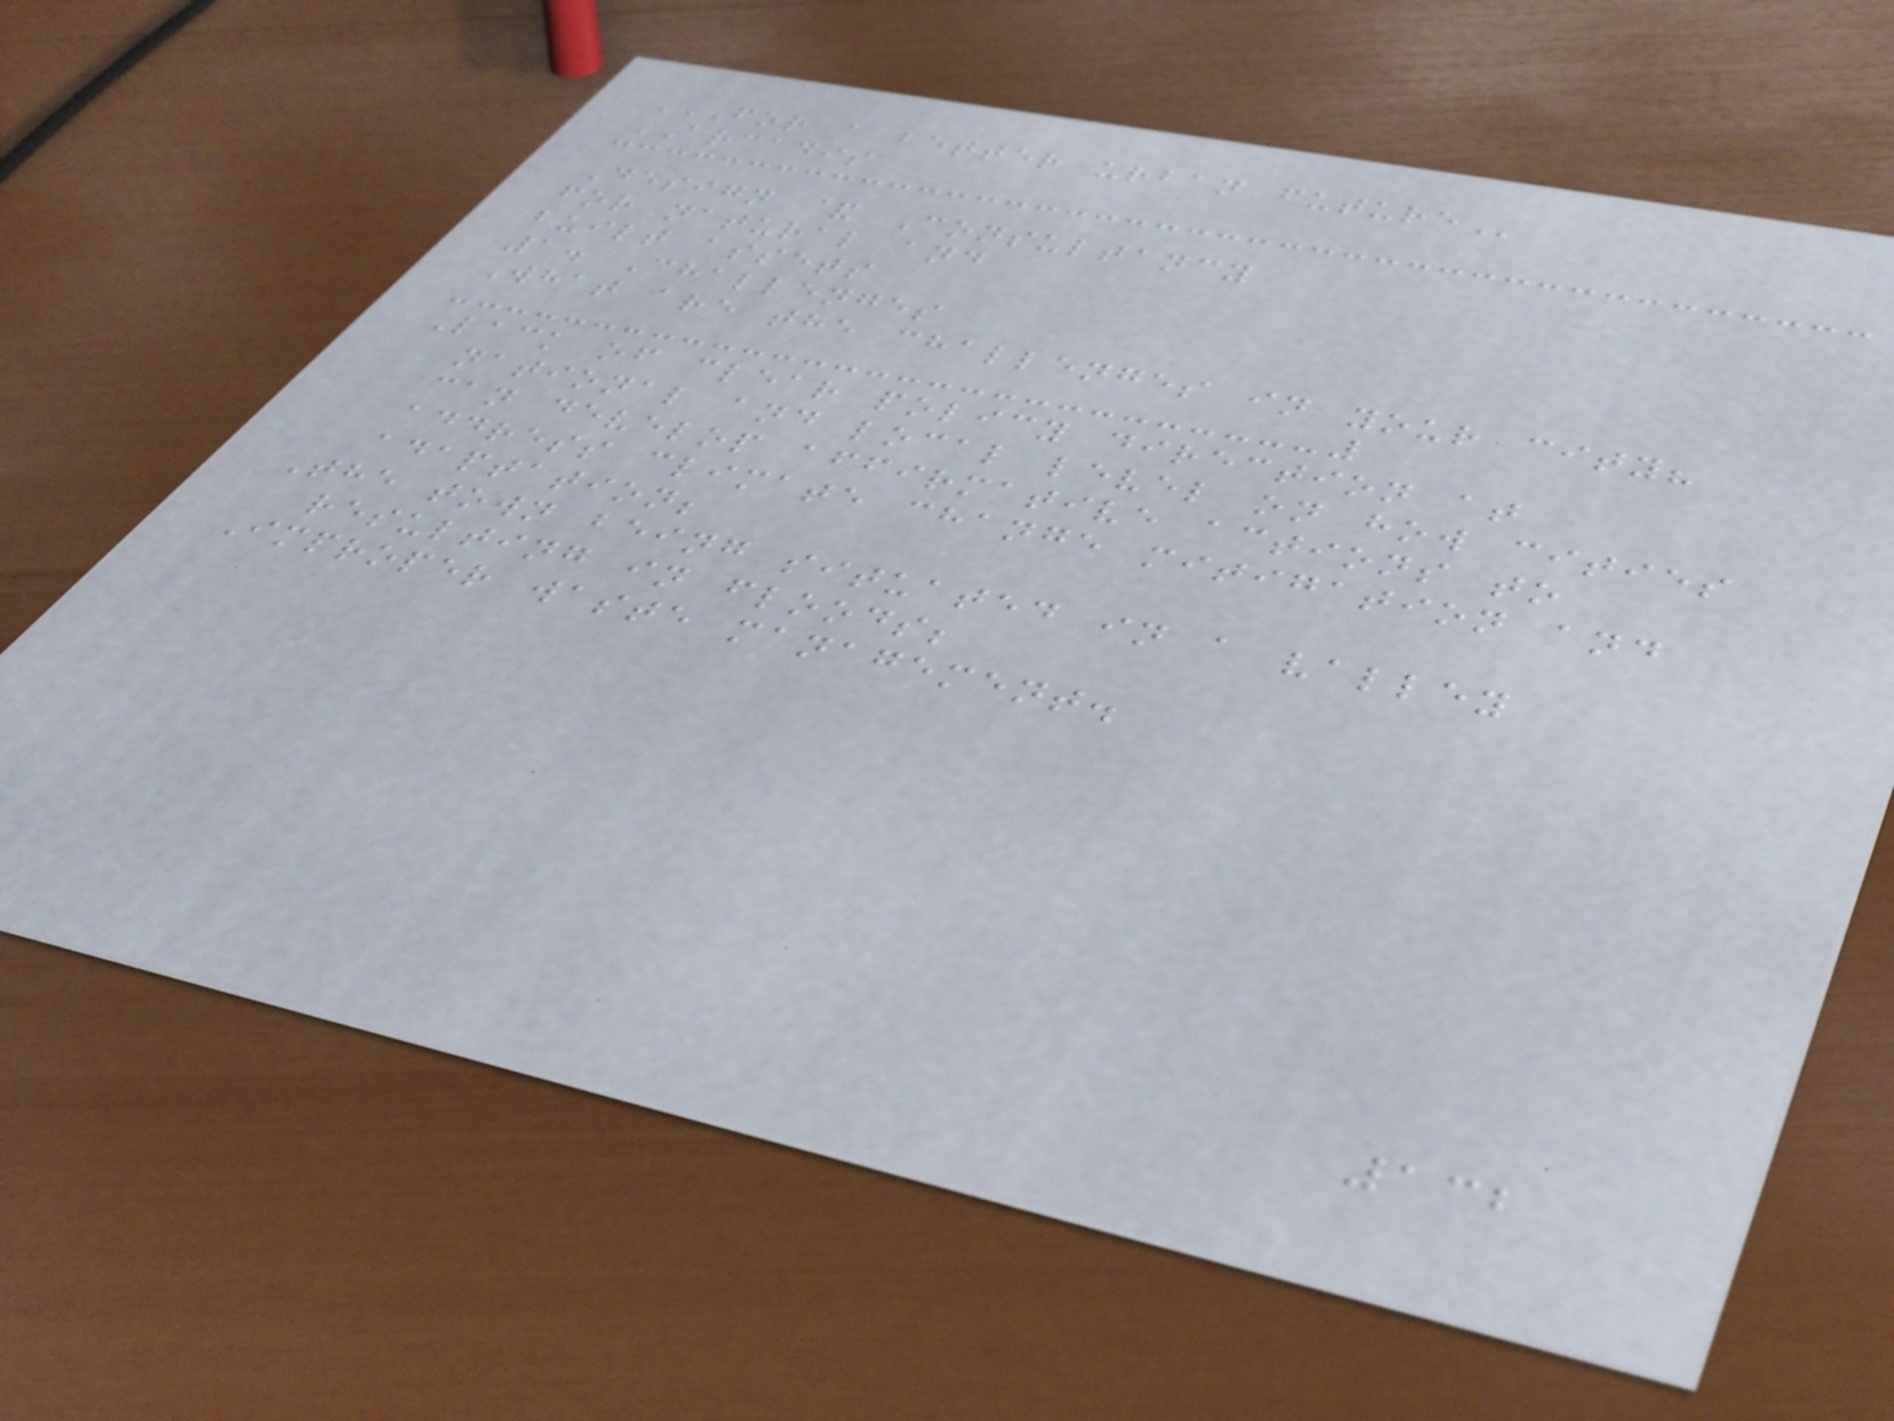FOR A BETTER URBAN FUTURE
ARCADIS
Design & Consultancy
for natural and
built assets
1. Challenges
What are the challenges in your city?
Lack of clear policy direction at
national and local level on how cities
can develop affirmative actions to
address climate change mitigation and
adaptation;
The town being situated in a valley
resulting in floods;
Improper waste management.
132
